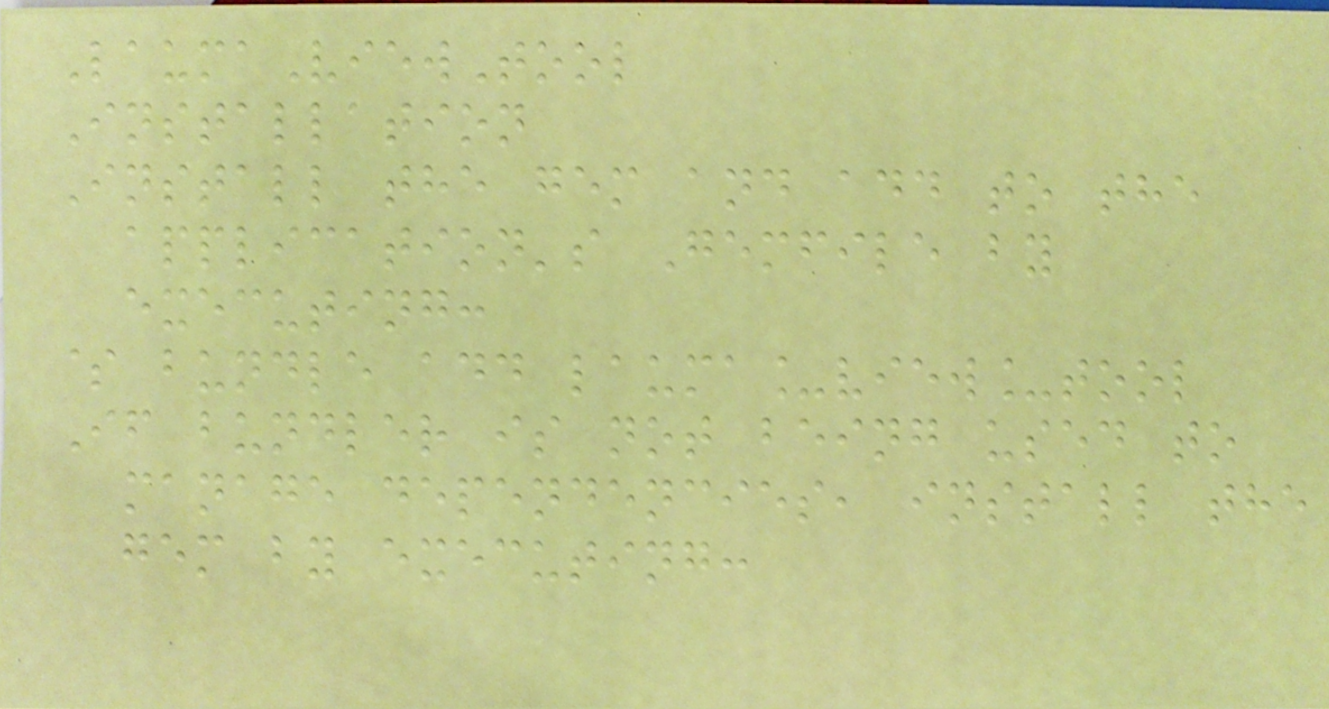LaumaViewTool
Installation
Install the gem and add to the
application's Gemfile by
executing:
$ bundle add lauma_view_tool
If bundler is not being used to
manage dependencies, install the
gem by executing:
